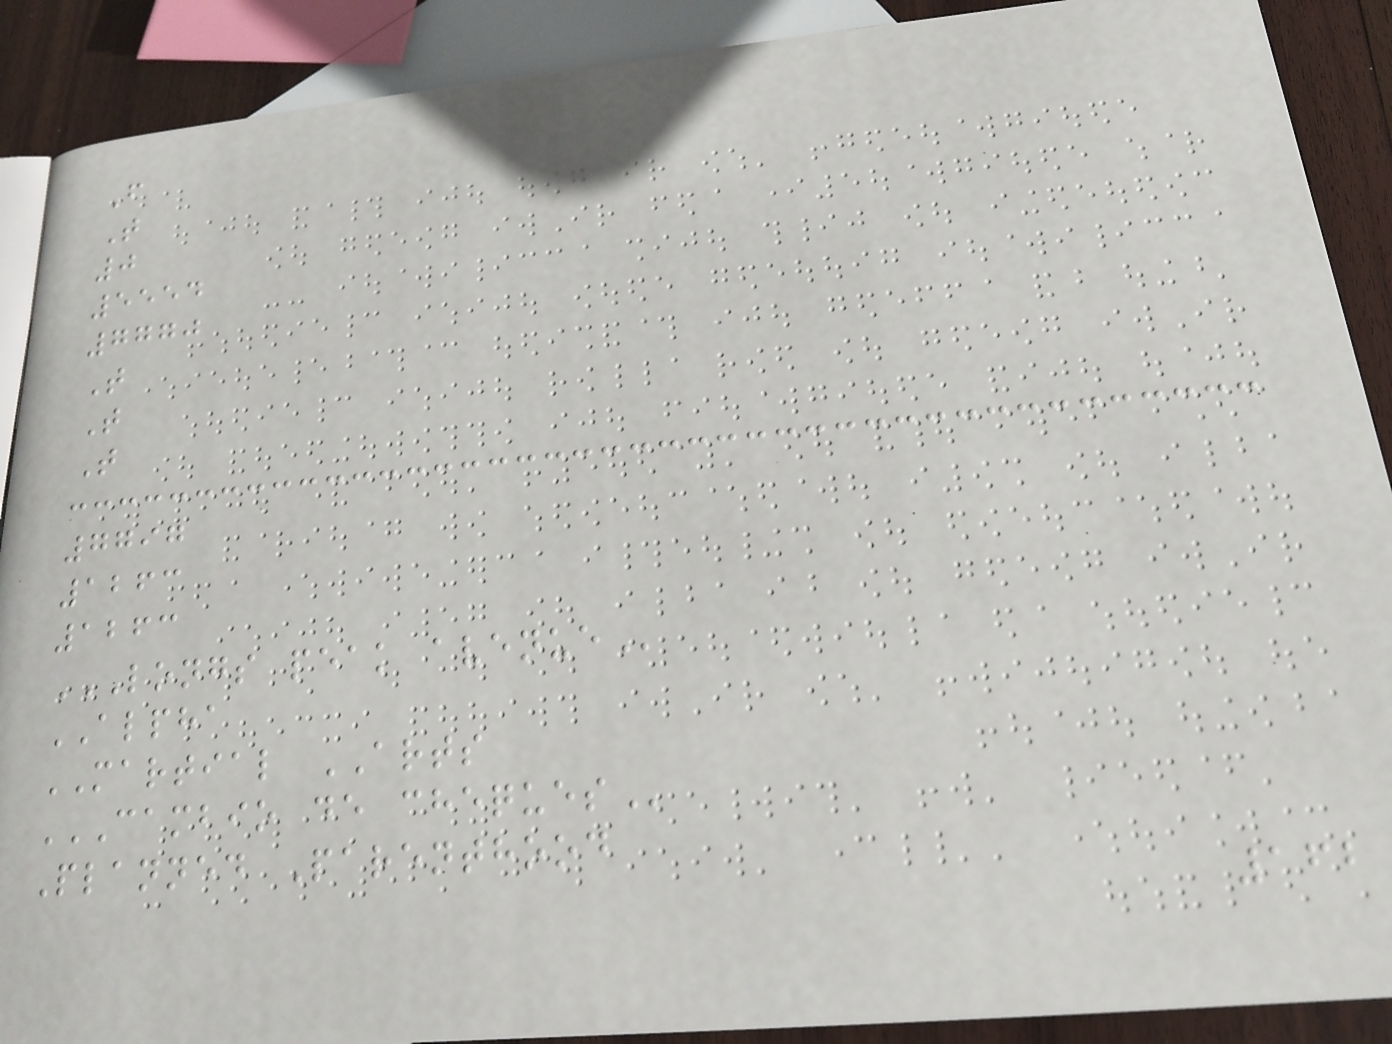F
T
0
5554
7770
T
T
T
7797
1263
1263
LONGS PEAK AVENUE
ALPHA
MARTIAL ARTS
CAMBIO DE CHEQUES
Planned Parenthood
162
